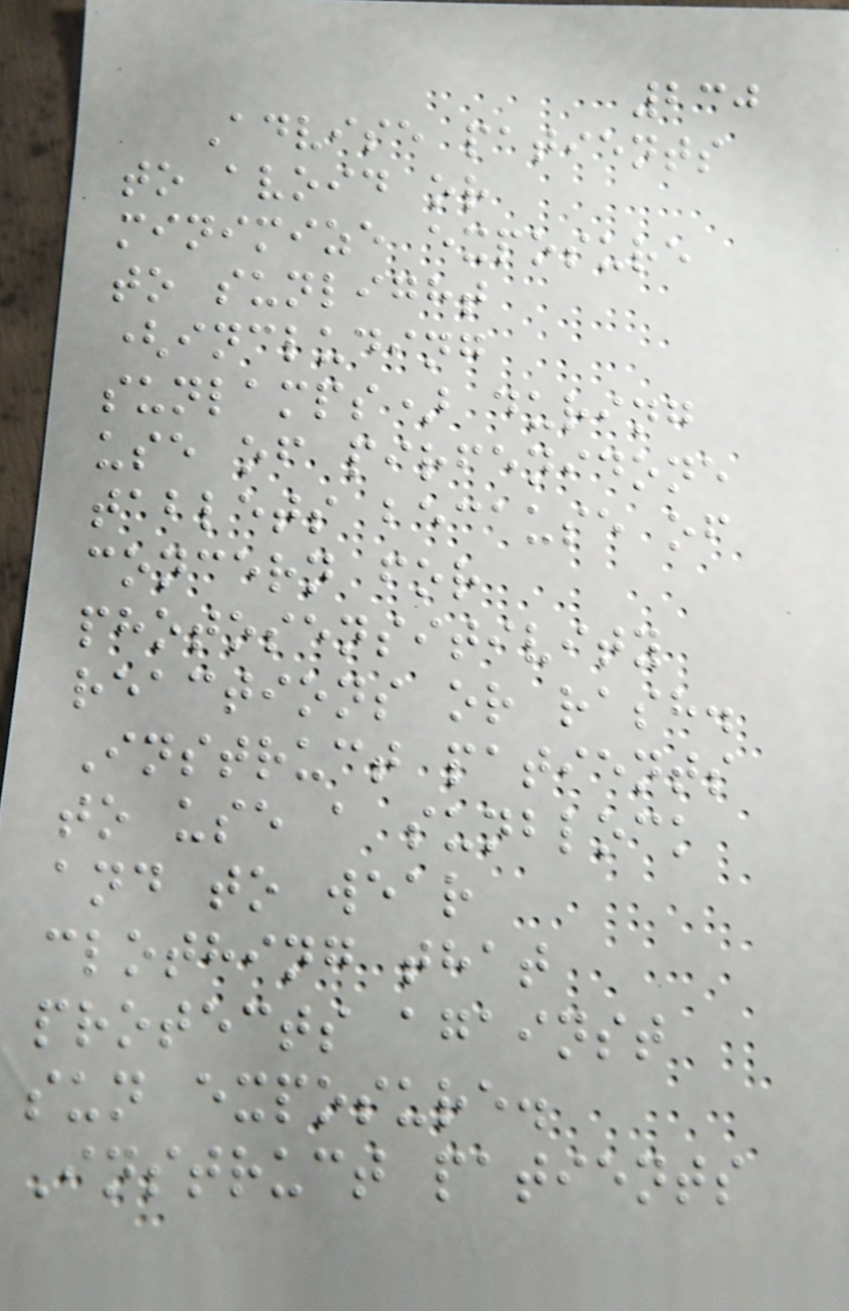230
Advise patients
to avoid or
minimize exposure
to sunlight
(including
sunlamps) during
use of pirfenidone
tablets because of
concern for
photosensitivity
reactions or rash.
Instruct patients
to use a sunblock
and to wear
clothing that
protects against
sun exposure.
Instruct patients
